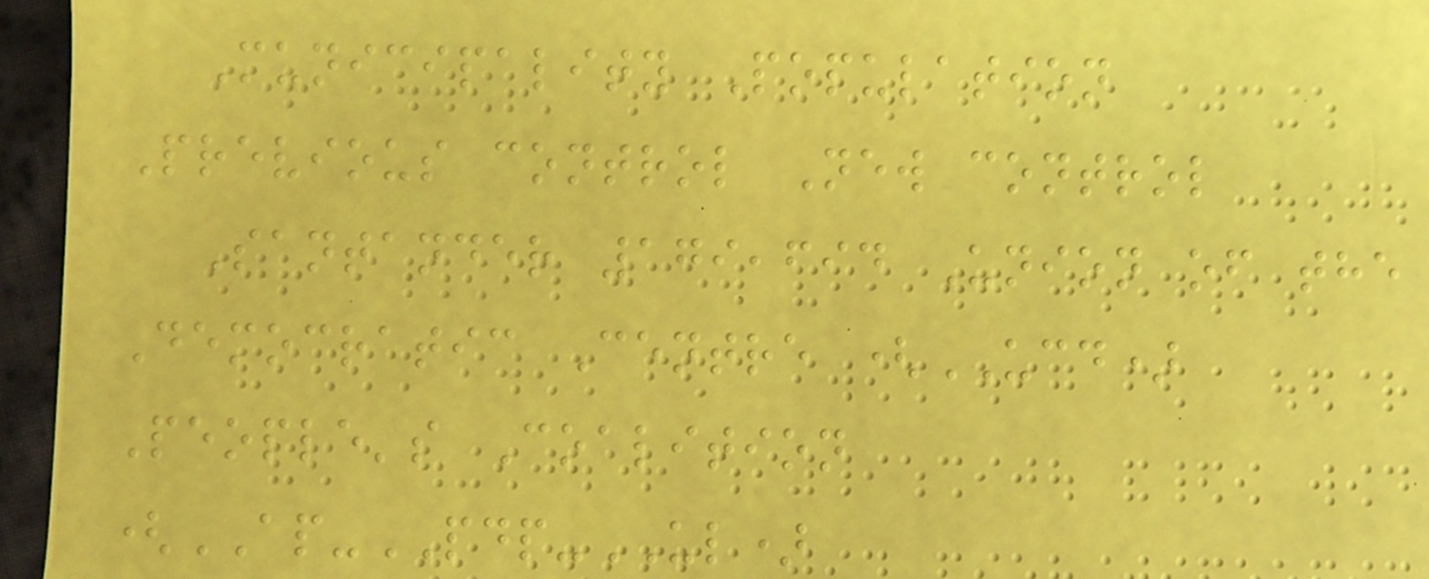Municipality Population
Previous control New control
Santander 179,694 Union of the
Democratic Centre (UCD)
People's Coalition
(AP-PDP-UL)
